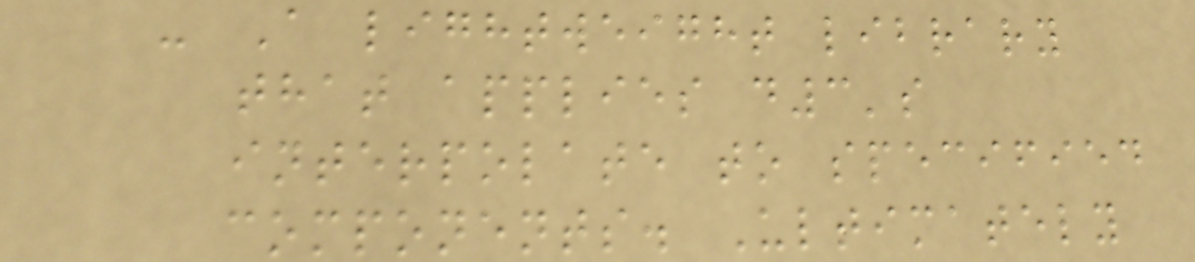- A lightweight library
that applies d3's
interpolate to specified
components. Ultimately
